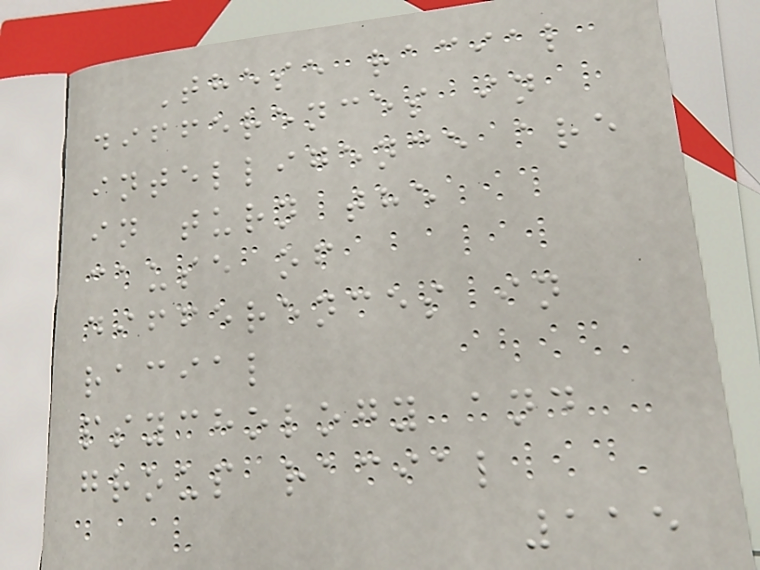These racial
differences in
intelligence are
in turn the
cause of
differences in
racial
psychology and
group racial
115
